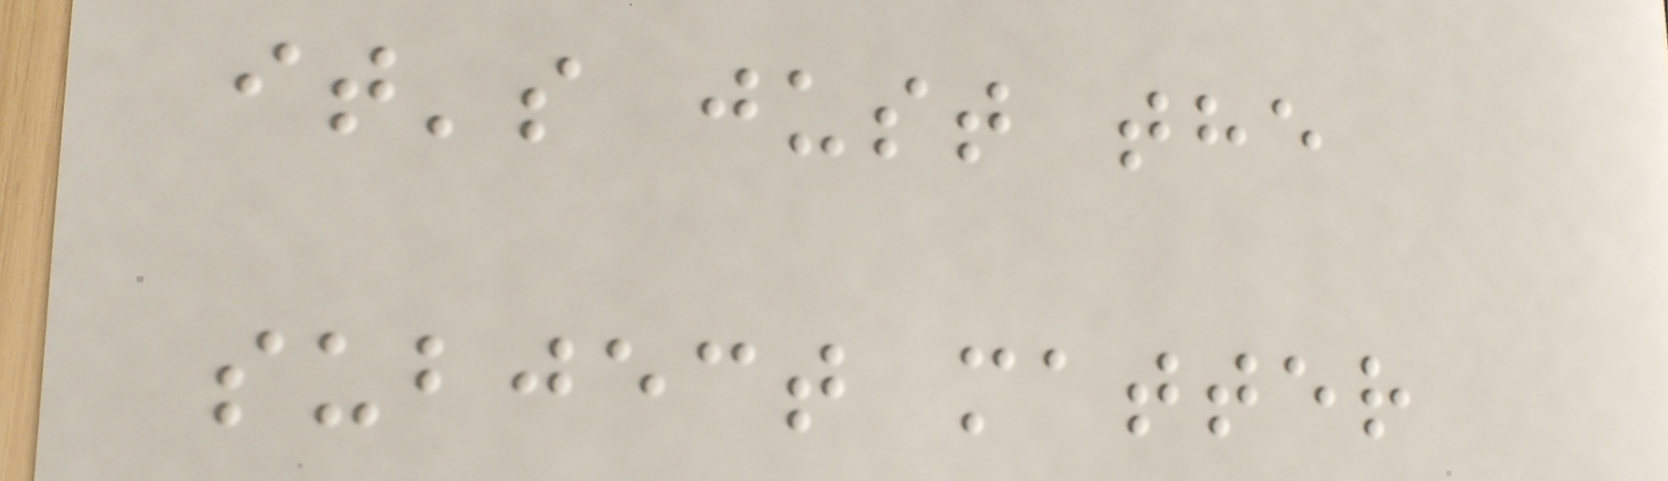it's just the
subject matter
